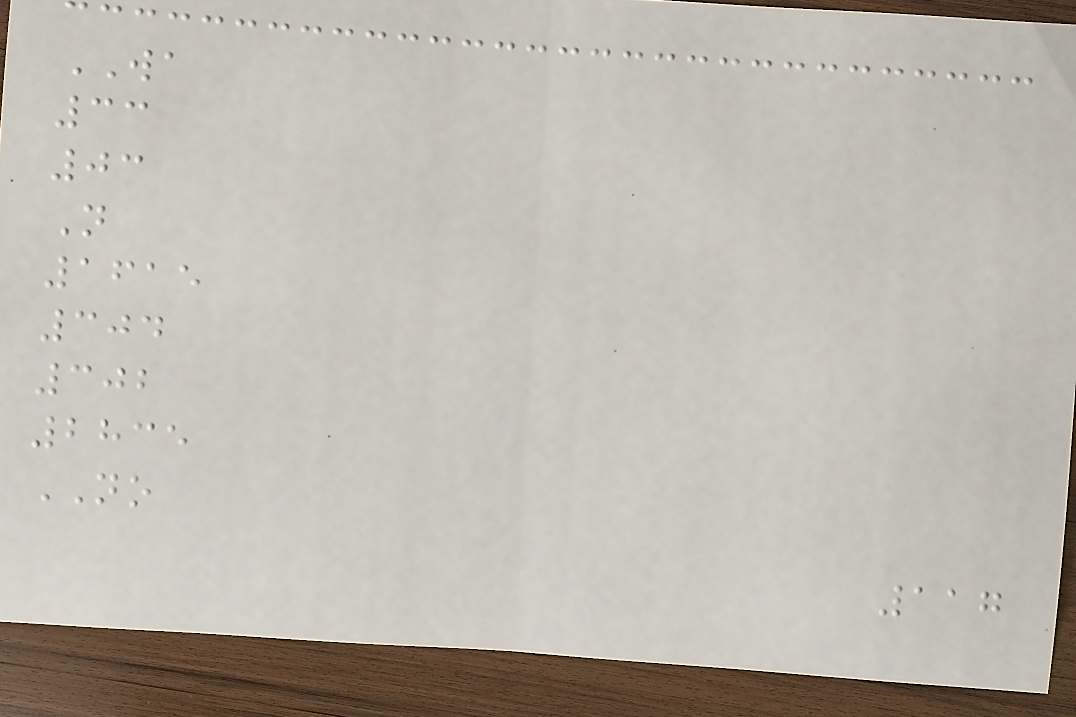WA
33
03
N
1615
304
302
2835
NO
117
